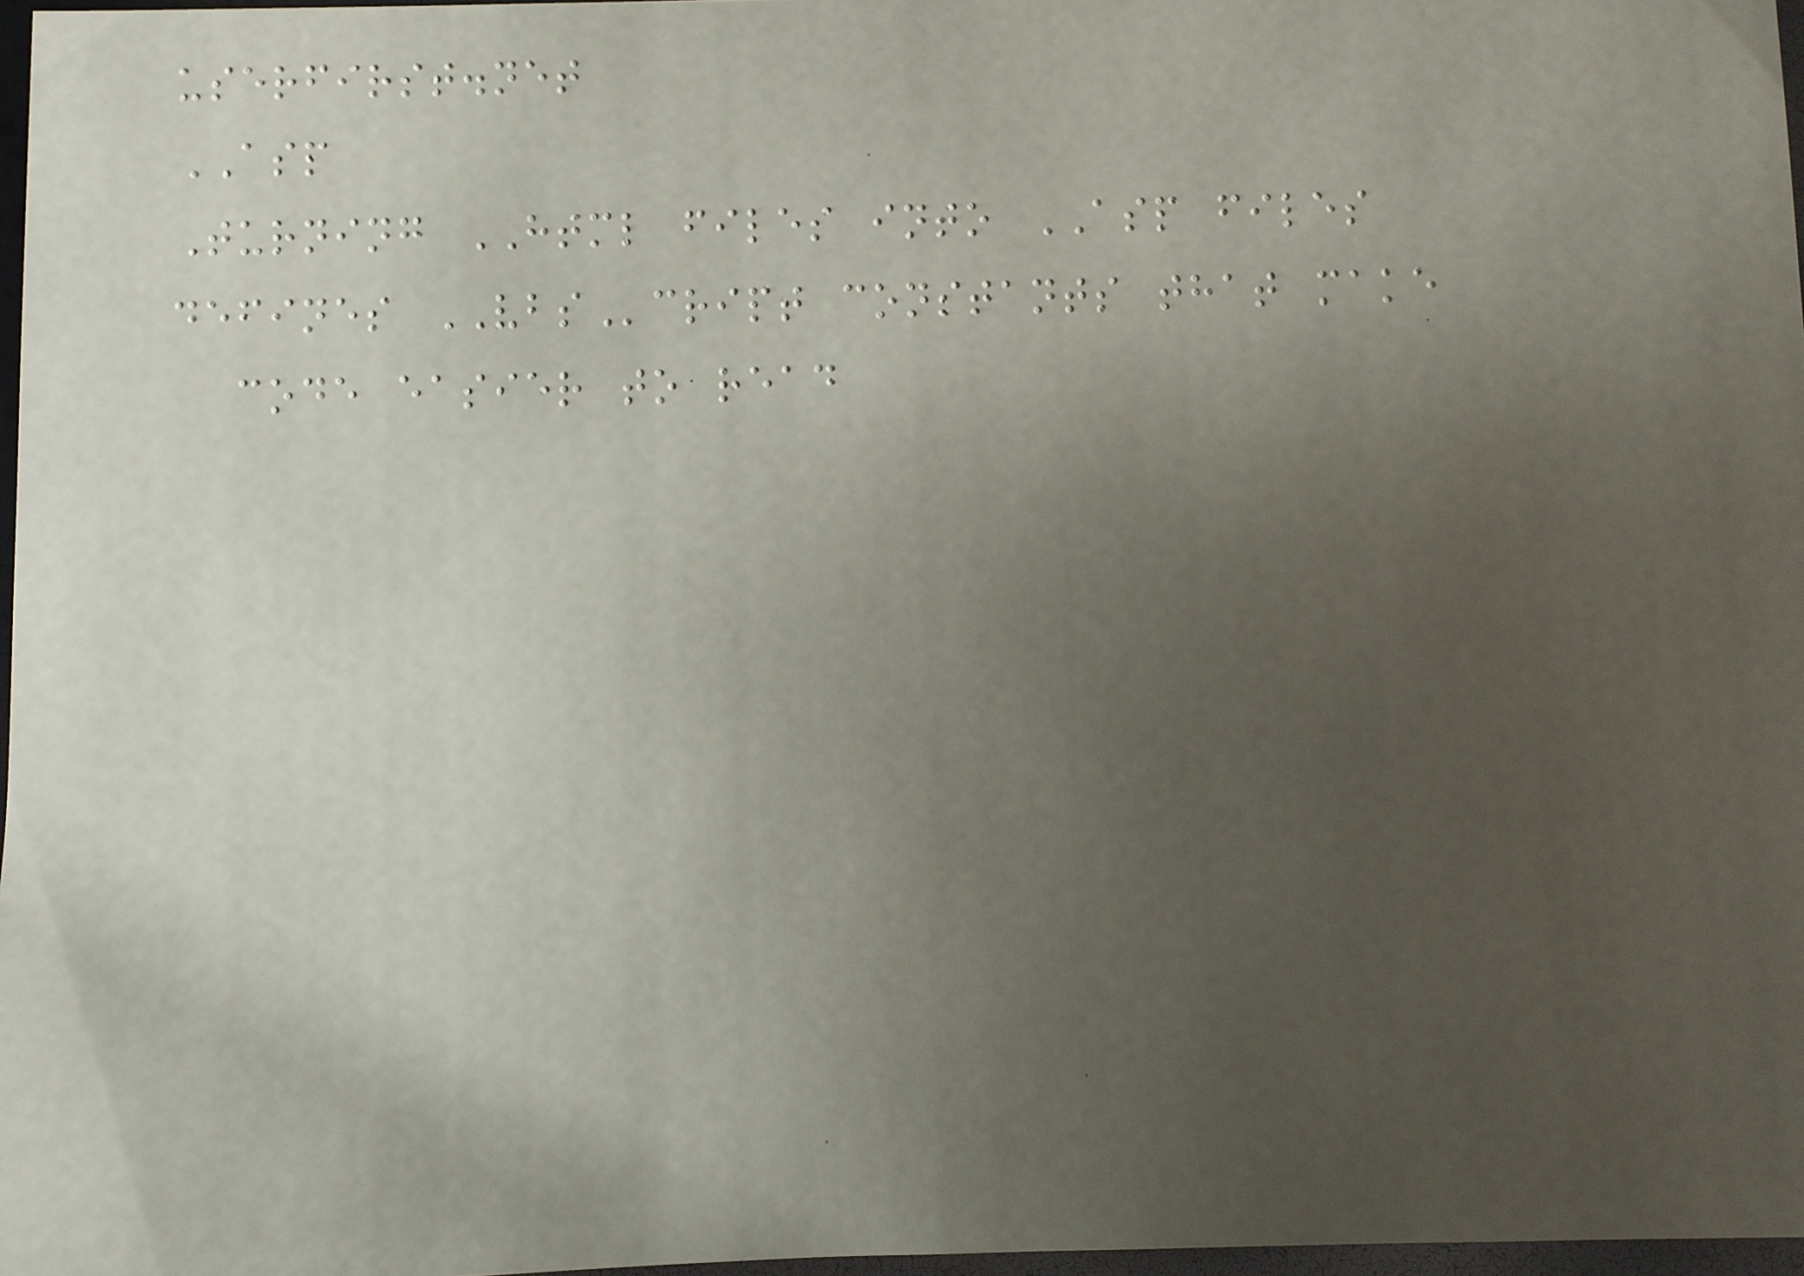userfirst.net
ASP
Turning HTML files into ASP files
defines VBScript constants that make
code easier to read
